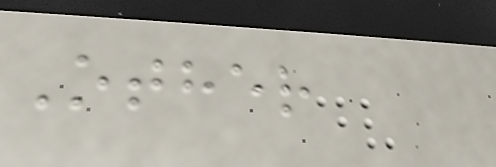Other
